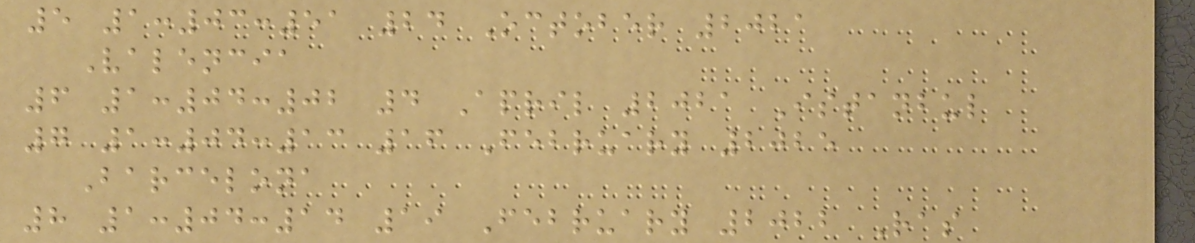5 1:03:51 24 October 2021
Valencia
6 1:04:02 4 April 2021 Istanbul
7 1:04:13 16 February 2025
Barcelona
8 1:04:14 19 February 2022 Ras
